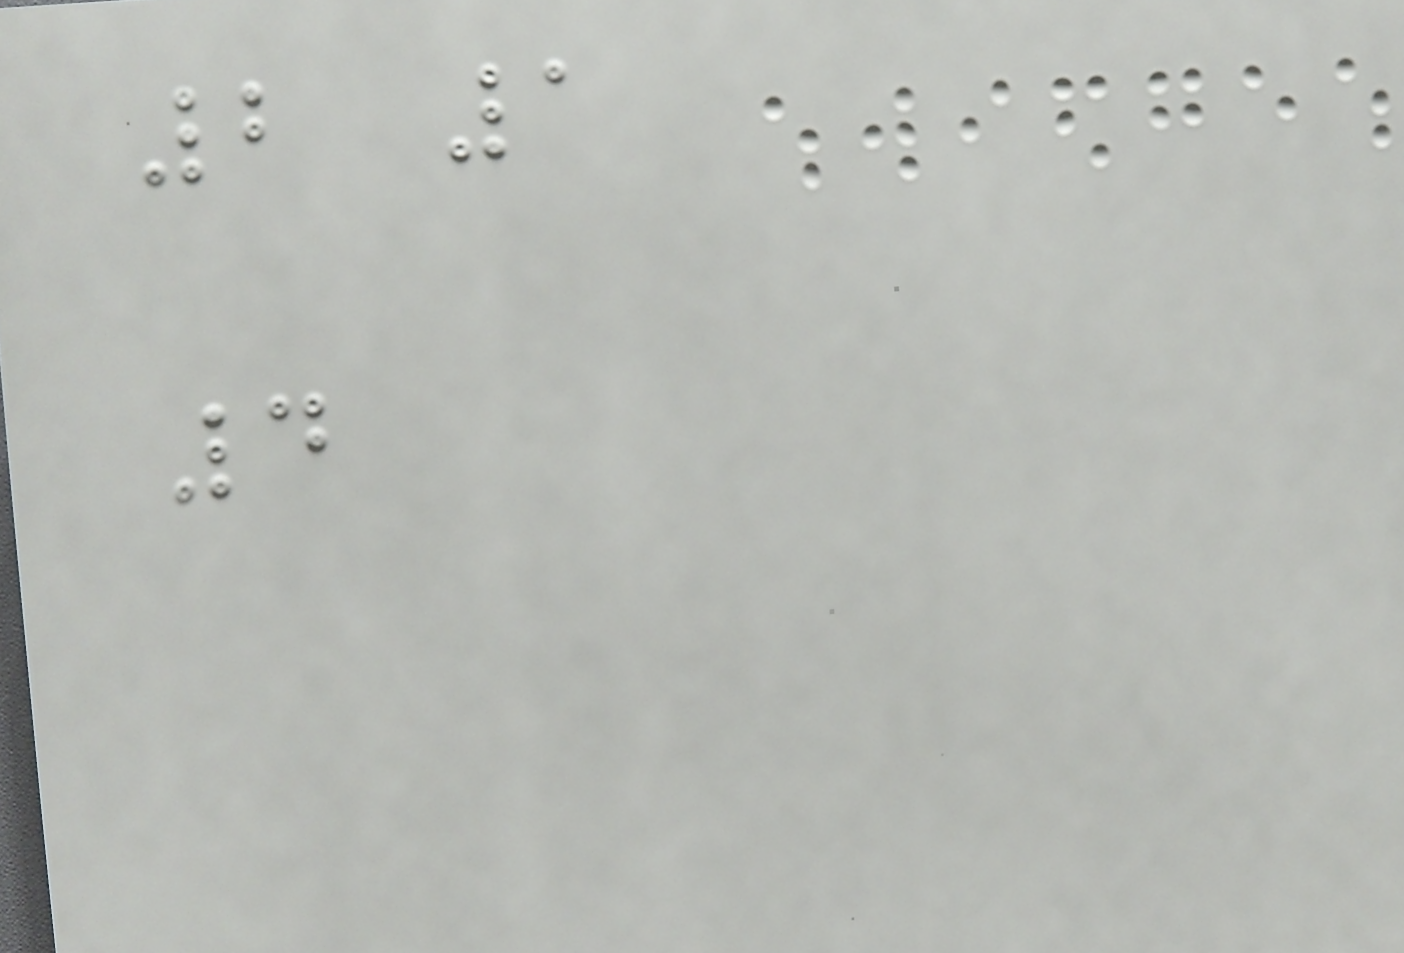2 1
4
